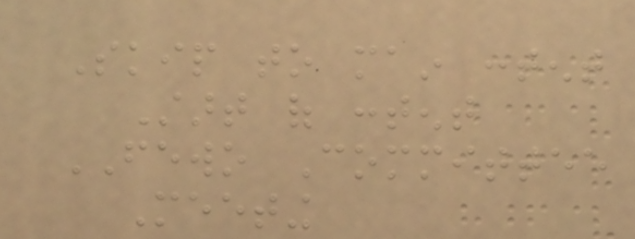Skip to main content
Start of content
FEWO Committee
Meeting
